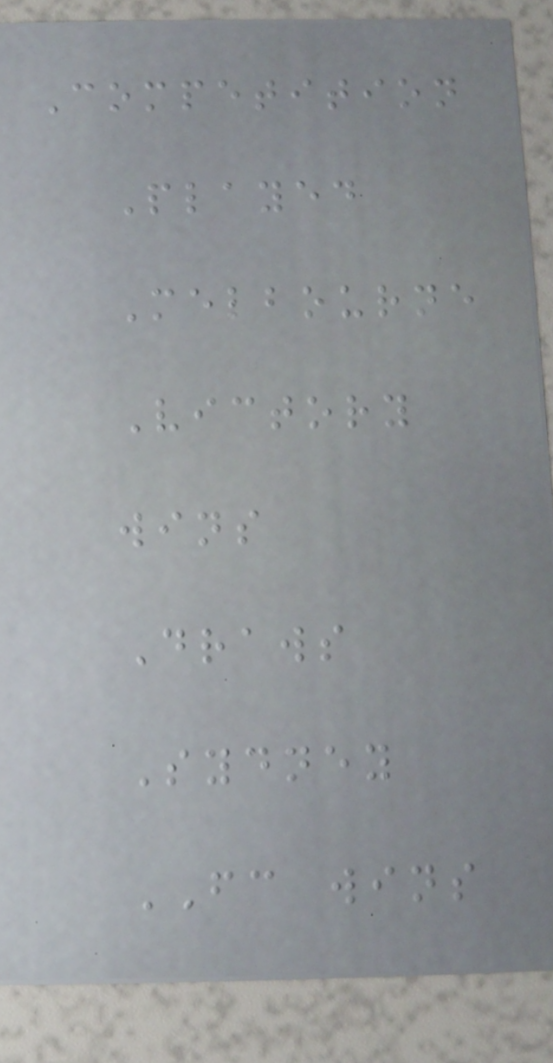Competition
Played
Melbourne
Victory
wins
Draws
Sydney
FC wins
